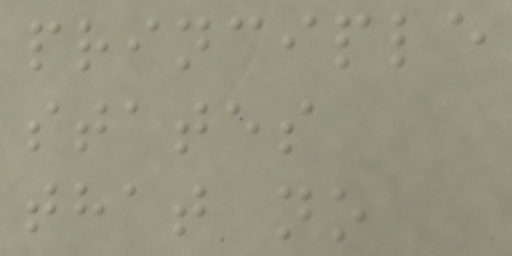principle
states
that no
